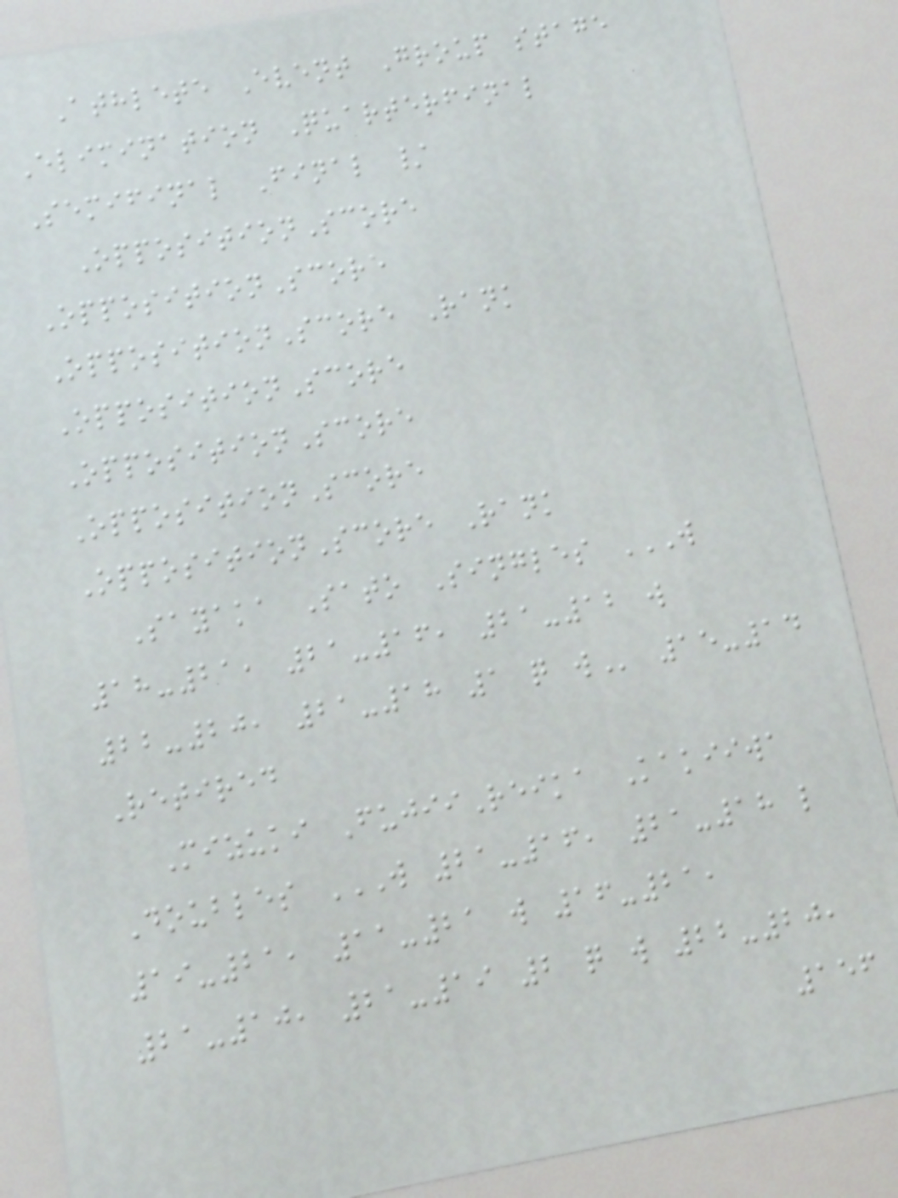Athlete Event Group stage
Elimination Quarterfinal
Semifinal Final /
OppositionScore
OppositionScore
OppositionScore Rank
OppositionScore
OppositionScore
OppositionScore
OppositionScore Rank
Sayaka Sato Singles W
18-21, 21-16, 21-12 W
22-20, 21-18 1 Q W 15-14
Retired
Mizuki FujiiReika Kakiiwa
Doubles W 21-16, 21-18 L
19-21, 11-21 W 16-21,
21-10, 21-19 2 Q W 22-20,
156
